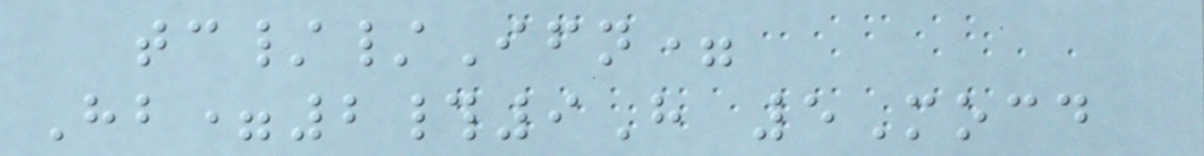tc//Ifn=
Hb=2#9H 5Mocd
